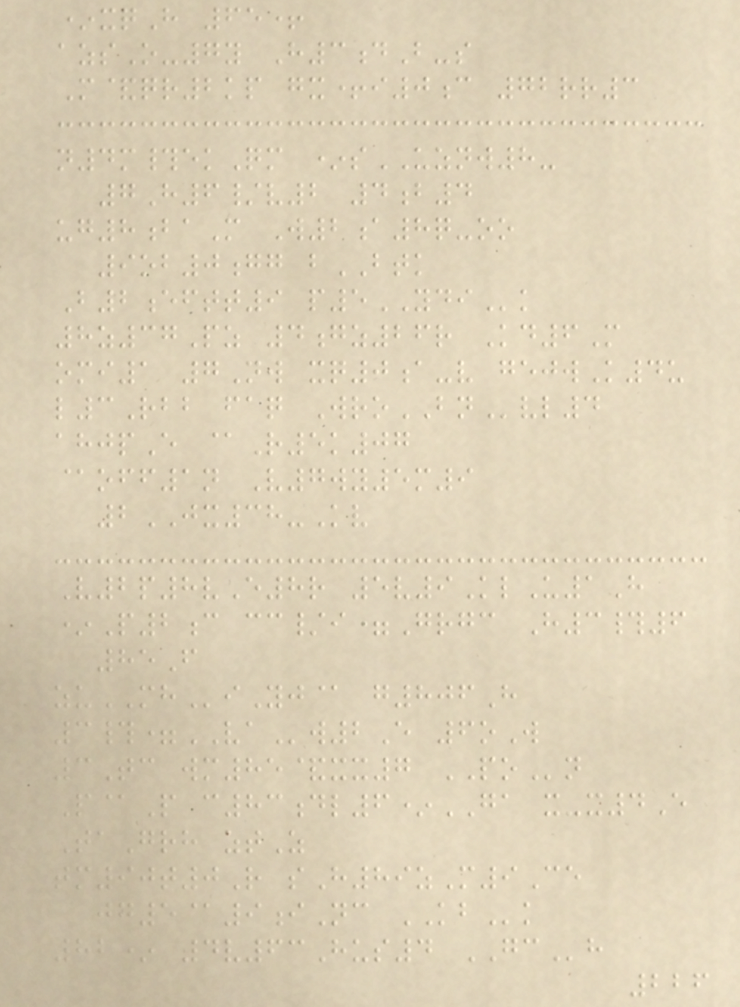*xqH 65+
azsO-7y H3dB-s
M&qr2kp gx+i0c 72rr3
n4m#ekQm *sUZNW8-
7H6/v2 4b4
ug8baM W2a8q-oo
9ob0gg bBTK
B2eftt9 p5YDIk
8z37Pz 4gz26r Kd6M
omi1 7Nw xq0a-v gejwK4u
l3Rbb faq WroBNvl4
ahjpE @R5k07
@off1n V7wy5m9
2JX38-Kv
V2p8vE8r 5v9KlU1H
*P2c cc/i=Grgc H3#6
85F
zuMHiYj@ g806H
3#=VAw2E 6oW
3Tc wm85&xx7 POn
P@P c83dl6*GA x-x4E
TaGrh ztZ
tm90t0R sH89zM9Ce
jg5@9iNc KBk
82* 4v63Hus4 GCh
226
